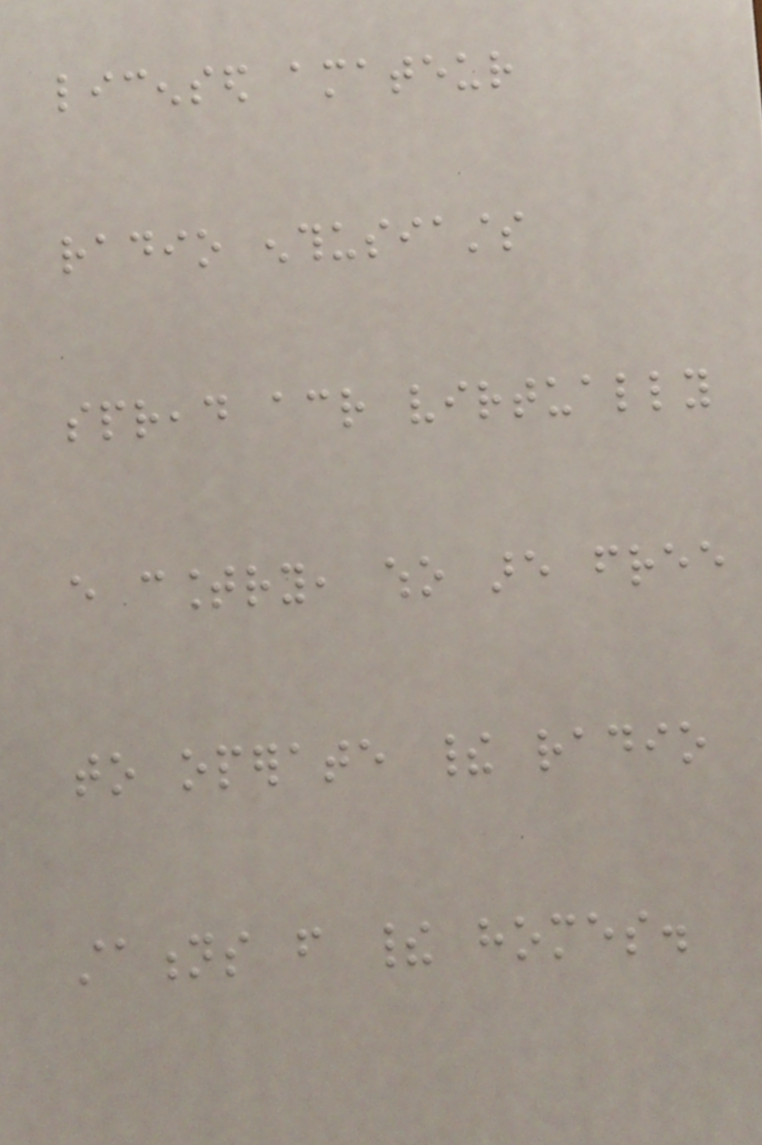licensed amateur
radio enthusiasts
spread across virtually
every country, who are free
to operate their radio
stations from their homes.
